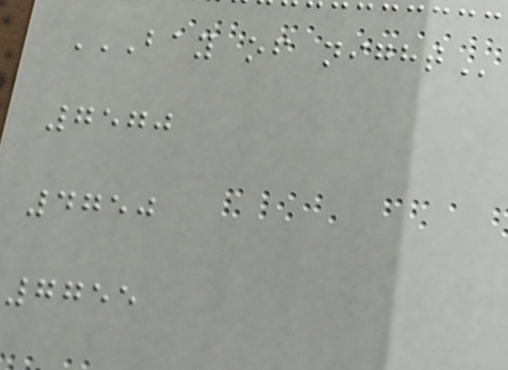BAY OF NIGHT
7570
4750
7755
